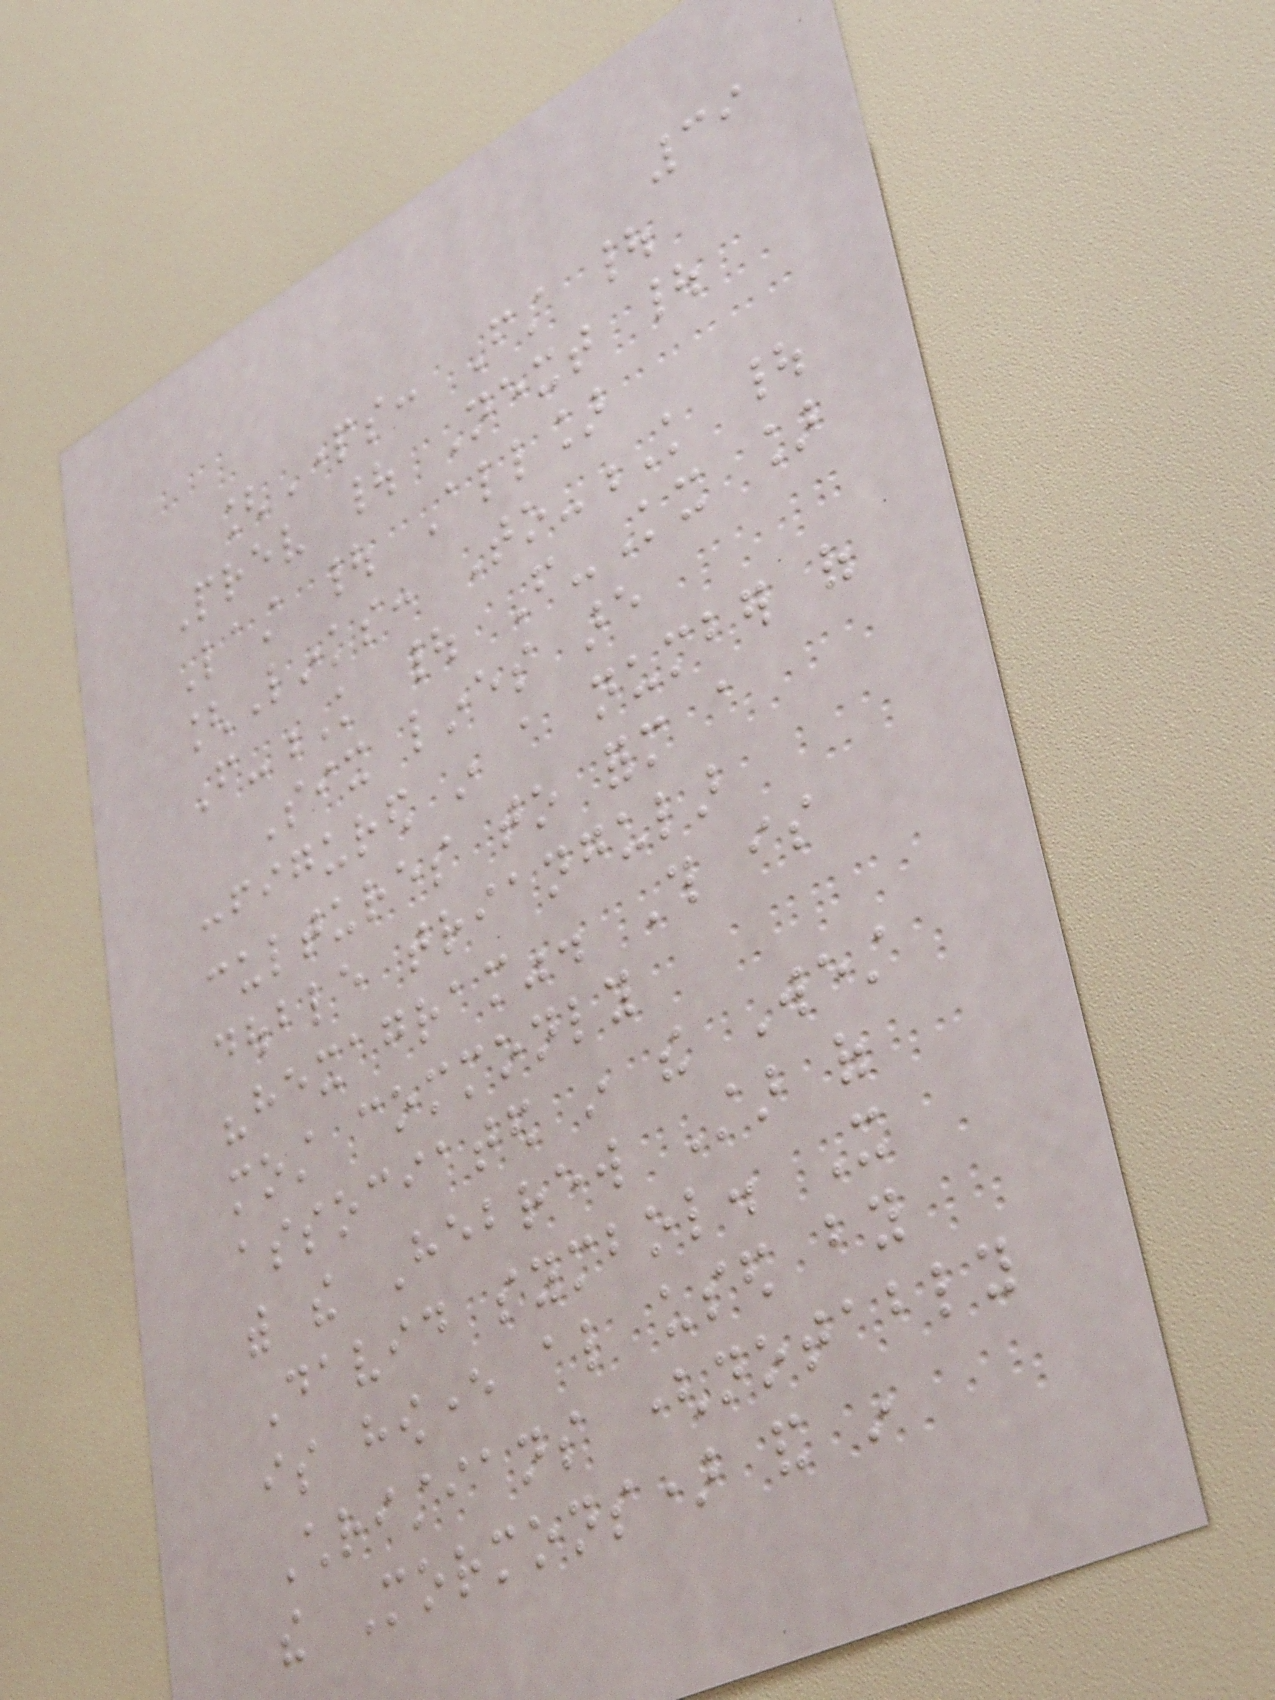39
[Parts: First |
Prev | Next |
Last | All]
[Links: To-K |
From-K | From-Kx ]
Six lines are
configured in a number of
cultures to form a
double triangular
"hexagram". This is
most commonly
associated in the West
with the Hebrew Star of
David symbol. It
is however also used by
Christians (notably
the Mormons) and in
